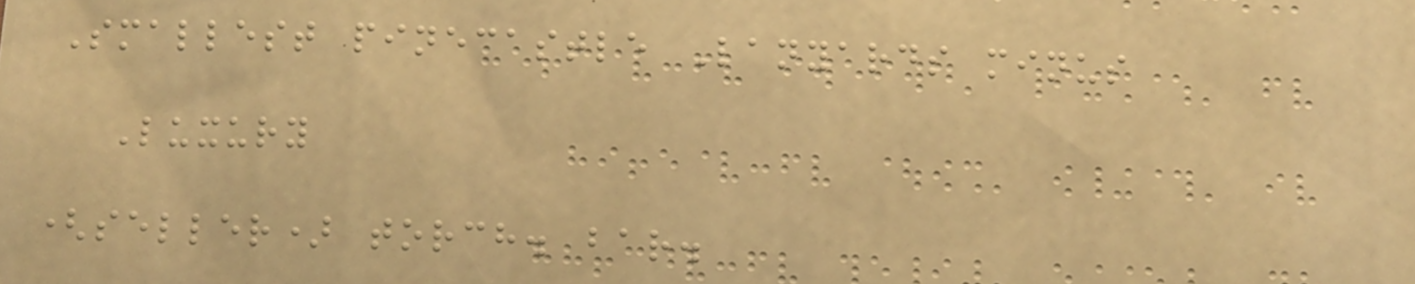Smallest pinecastle Lanyards minus
Luxury
(seller) torch. bar.
